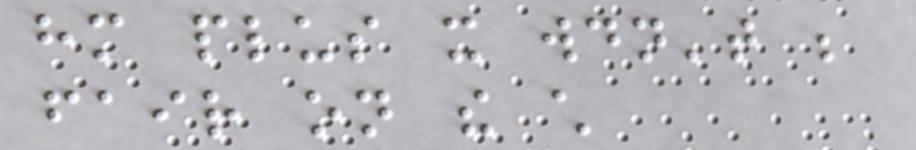him plus it wouldn't be
fair on the child
